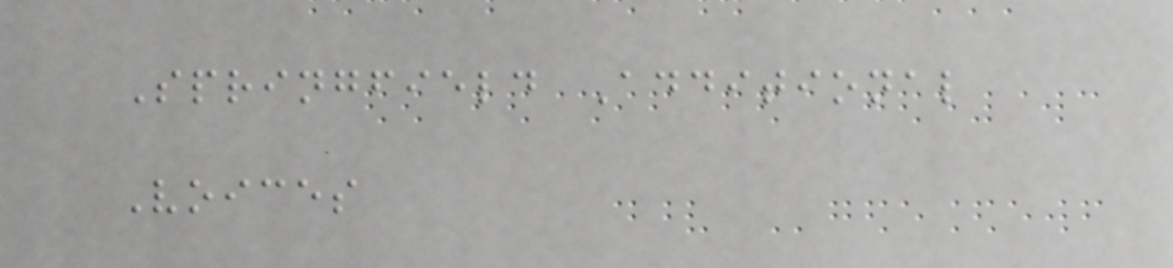Springfield Additional
Voices
